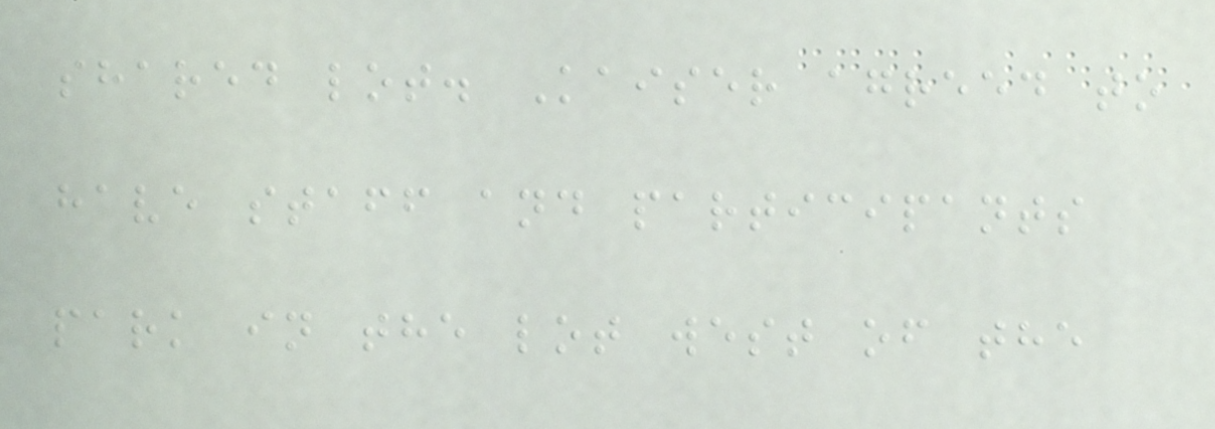shared lot. Kaiser agreed to
have staff and participants
park in the lot west of the
